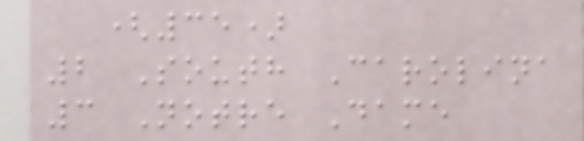(35)
2 South Carolina
3 Notre Dame
